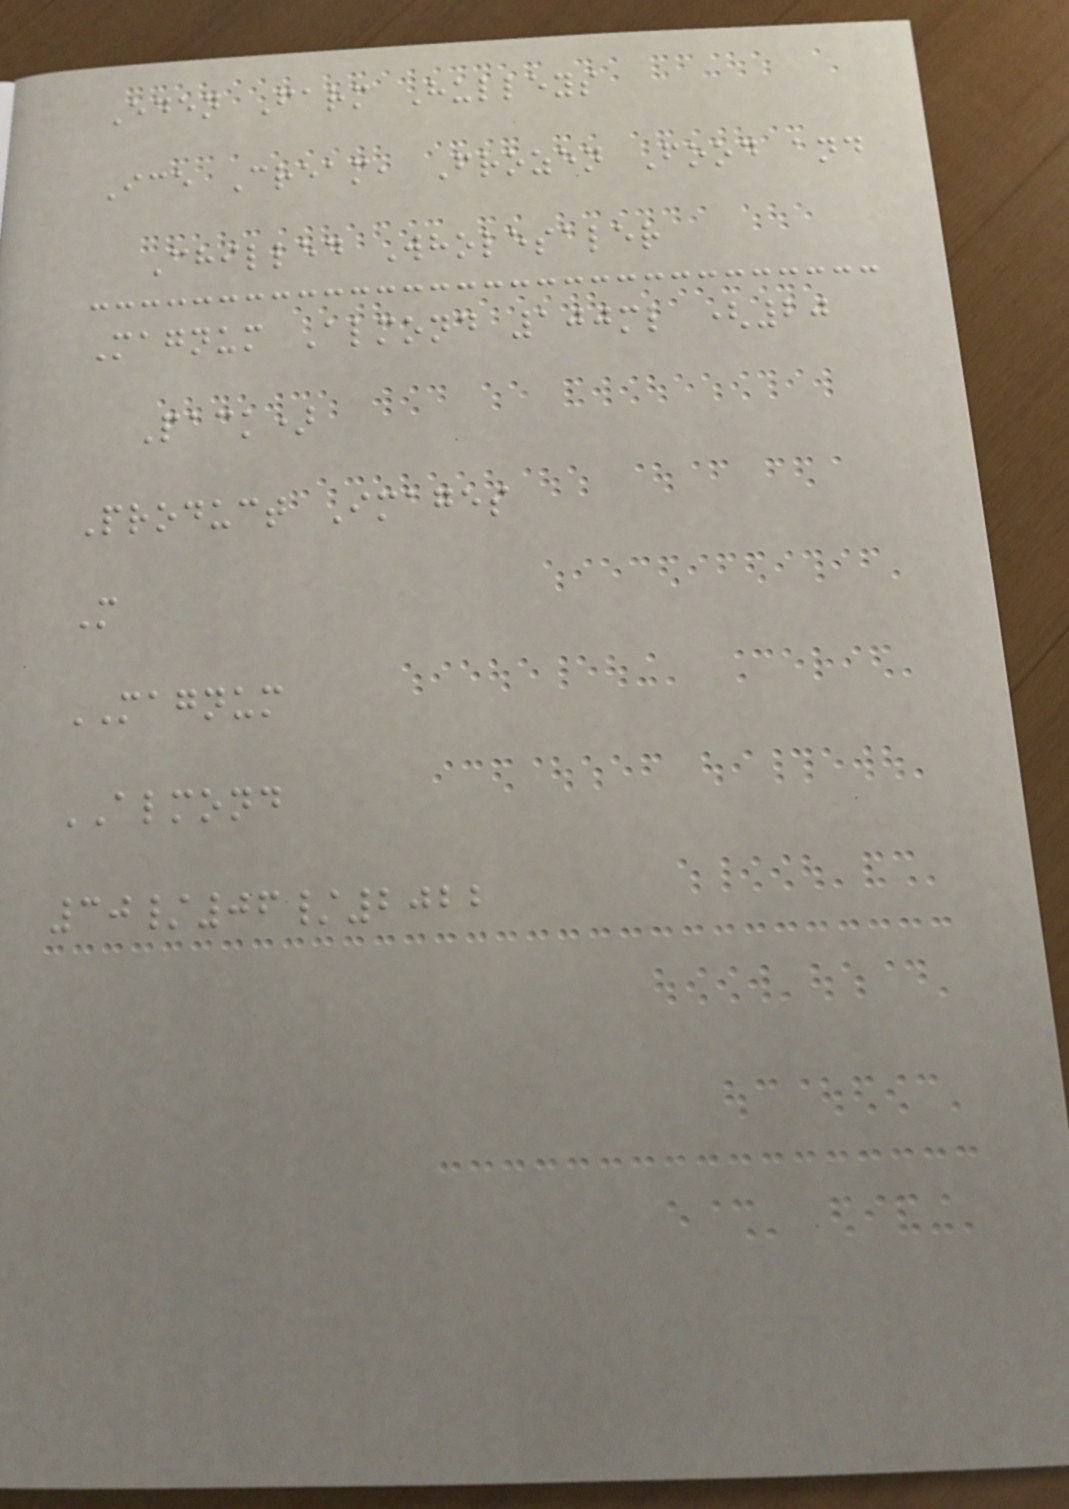Eden Farm Hulleys
Ice Cream, Frozen Food and
Chilled Wholesaler
Magnum Almond 100ml (20
Pack)
Product Images
M
MAGNUM
ALMOND
30/06/2022
